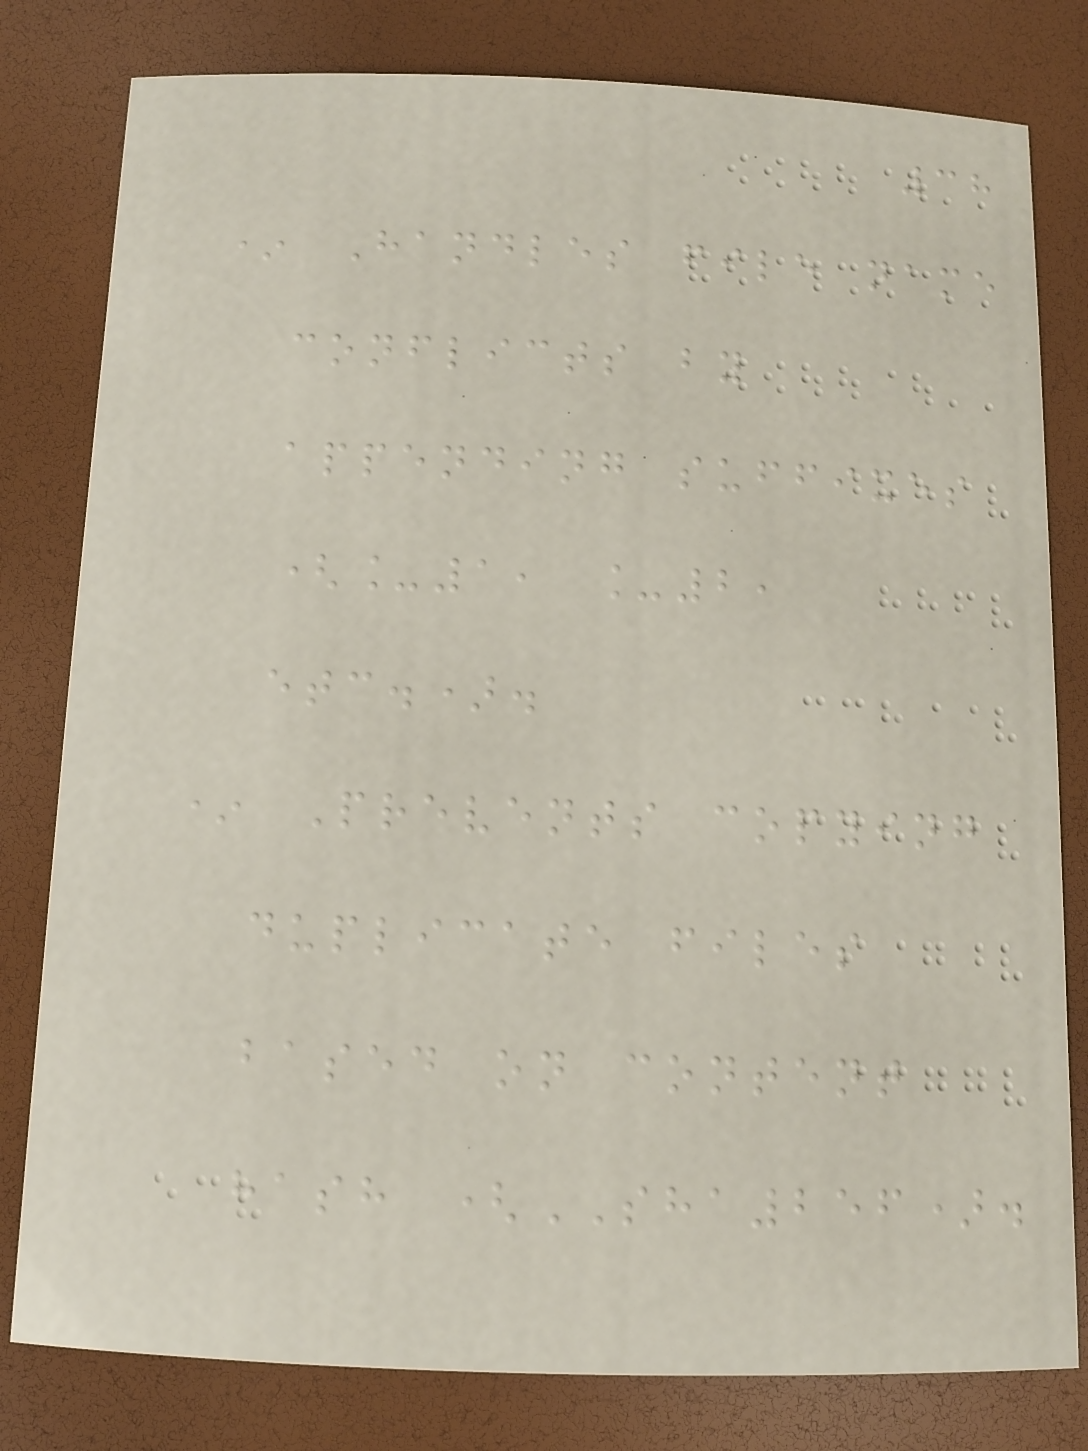38
* Handles file name
conflicts by
appending suffixes
(_1, _2,
etc.).
* Prevents copying
duplicate files
based on content
hash (SHA256).
